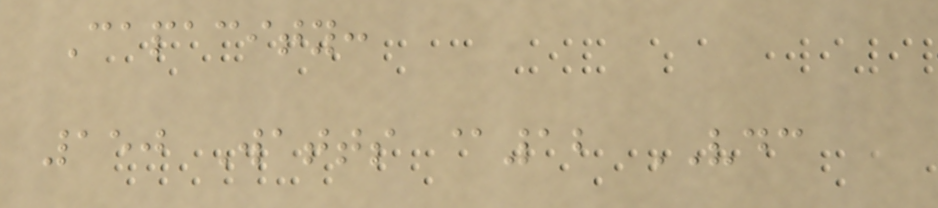Capacity:
150 Watts @12 VDC
